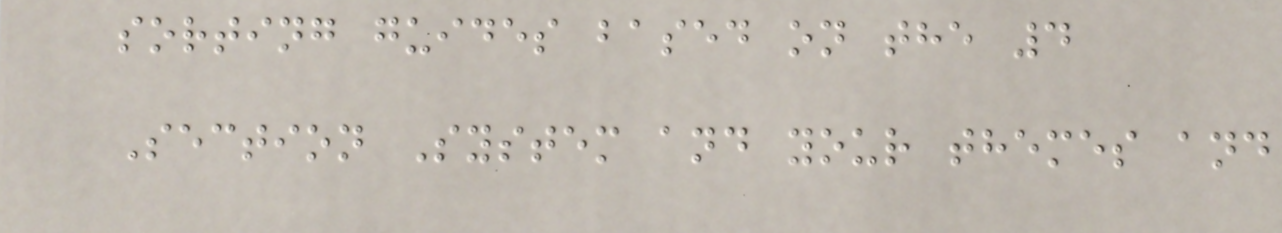sorting guides based on the 4
Section System and your themes and
